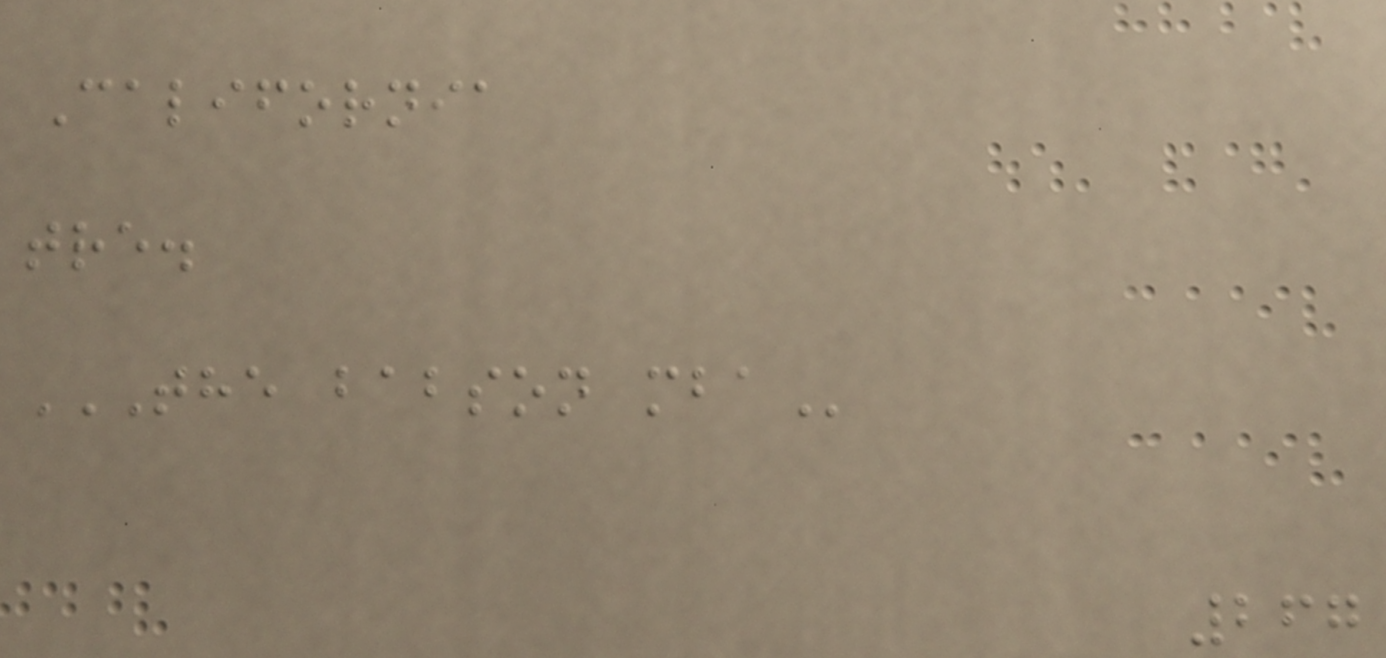California
tre.
THE BABSON MBA
267
